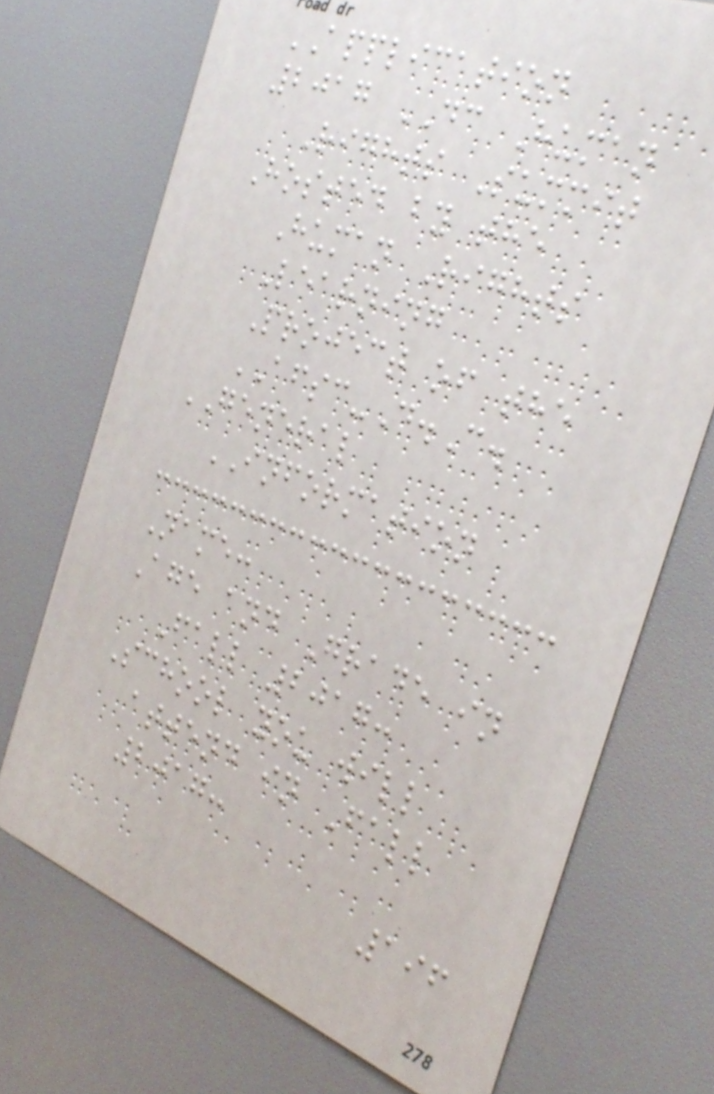APPLICATION
2017 DC Human
Rights Summit
Hosted by the
Human Rights
Learning
Project of the
AFSC-D.C.
GENERAL
INFORMATION
Name:
Age and Grade in
Fall 2017:
School you will
attend in Fall
2017:
196
